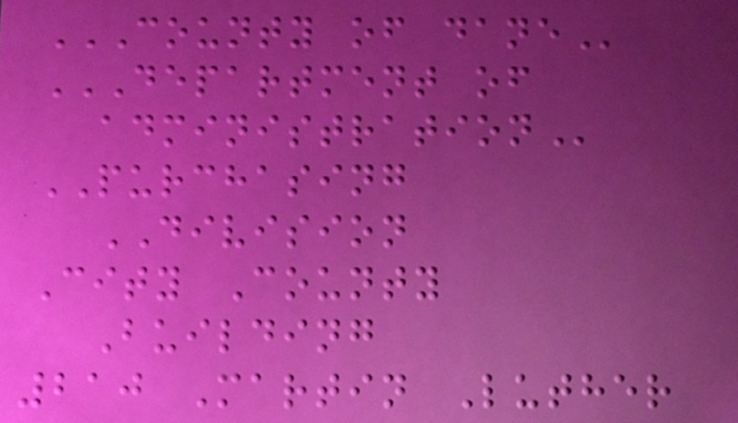COUNTY OF DANE
DEPARTMENT OF
ADMINISTRATION
PURCHASING
DIVISION
City County
Building
210 Martin Luther
